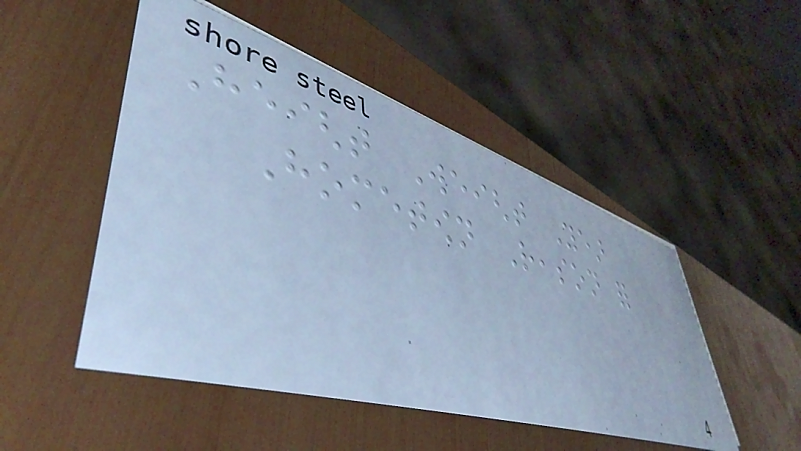Height Weight Year
Hometown Reason for
